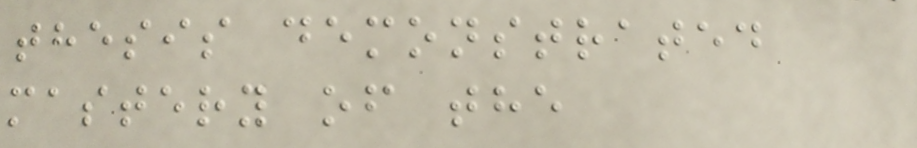thesis demonstrated
mastery of the
